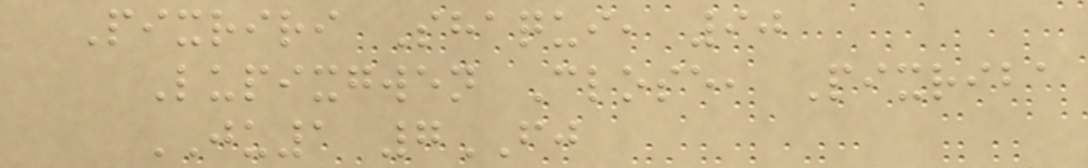Pixriri Shaqui, 90
Lupixgwen Close, Pixriba
JU1 7FJ
